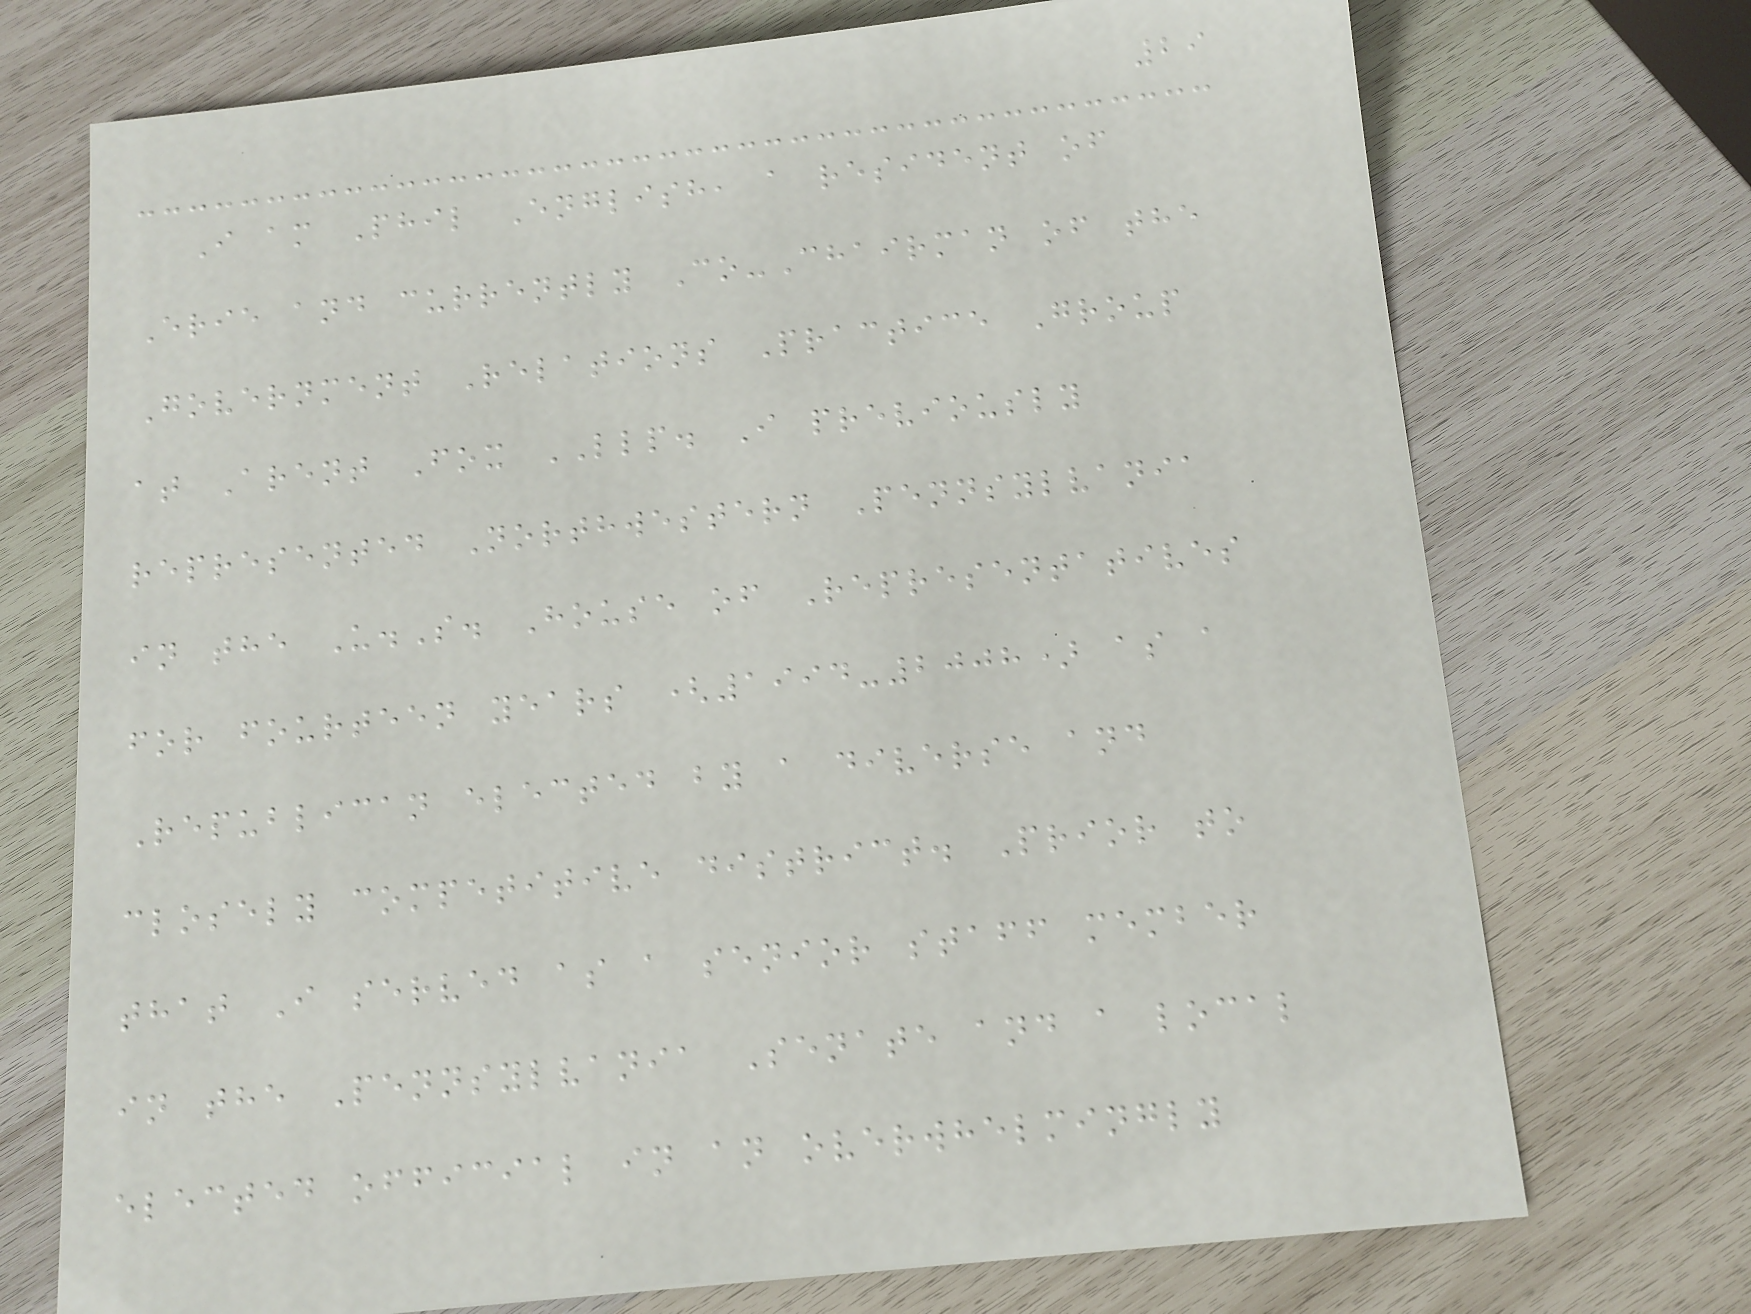29
I am Phil English, a resident of
Erie and currently Co-Chairman of the
Government Relations Practice Group
at Arent Fox LLP. I previously
represented Northwestern Pennsylvania
in the U.S. House of Representatives
for fourteen years (1994-2008) as a
Republican elected by a diverse and
closely competitive district. Prior to
that I served as a senior staff member
in the Pennsylvania Senate and a local
elected official in an overwhelmingly
